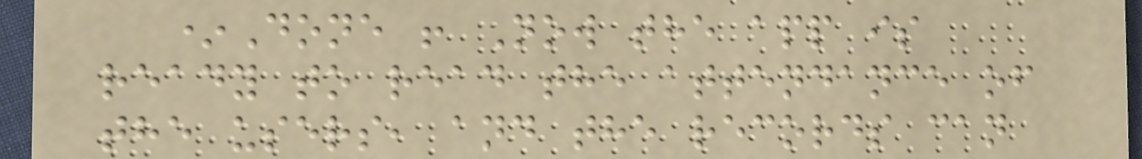*Done ! Now the app is
ready to read the attendance of
the users, and the records can
